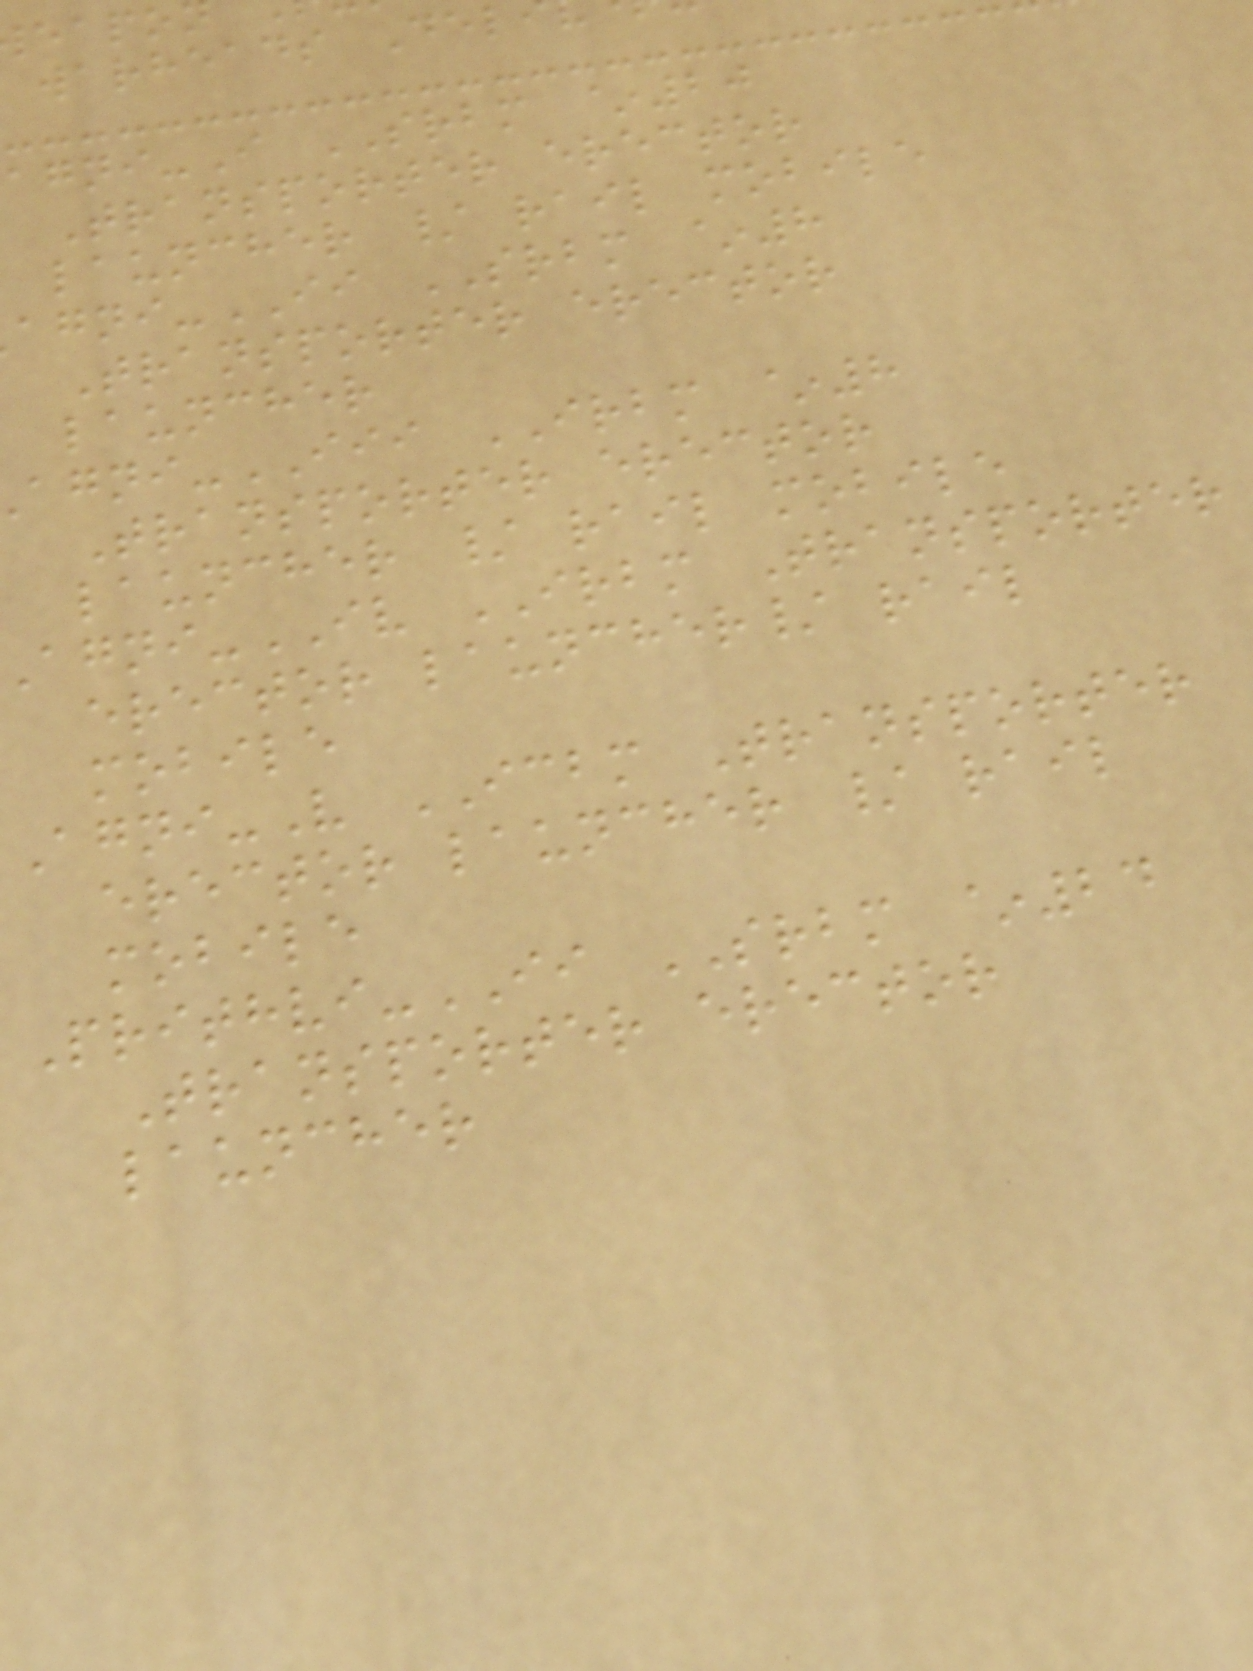warheads Del
gni-I SRBM ~20
Transporter erector
launcher / rail mobile
gni-II SRBM ~8
Transporter erector
launcher
gni-III IRBM ~8
Transporter erector
launcher / rail mobile
gni-IV IRBM Transporter
erector launcher/ rail
mobile
Agni-V ICBM Transporter
erector launcher / rail
mobile
Prithvi-II SRBM ~24
Transporter erector
launcher
